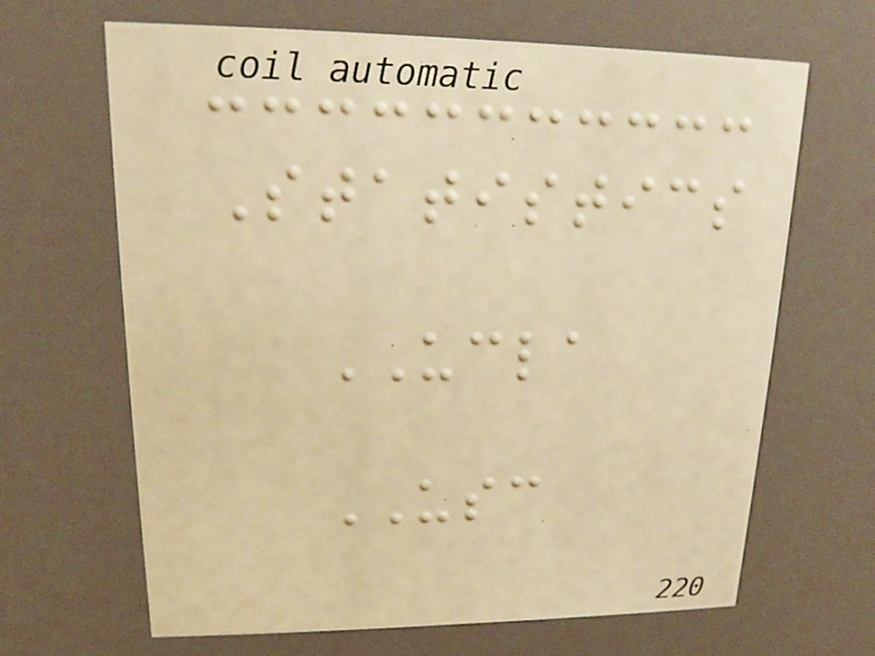Statistics
UCLA
USC
